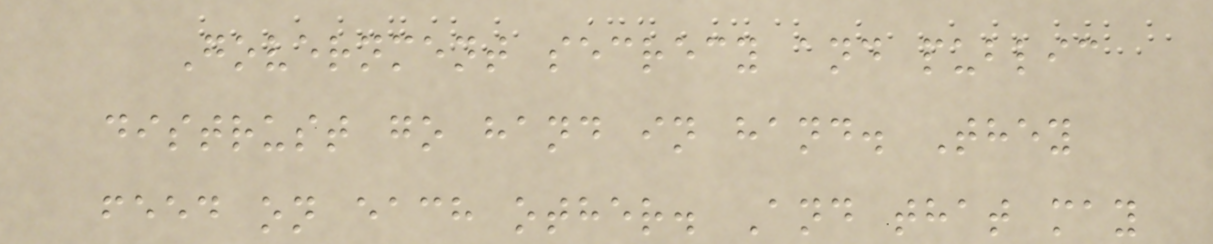Government secrecy and public
distrust go hand in hand. They
feed on each other. And that may
